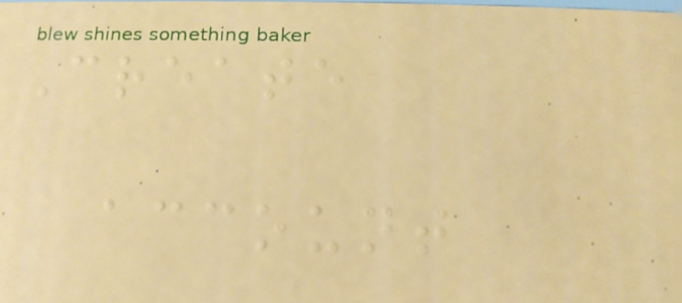Create
account
